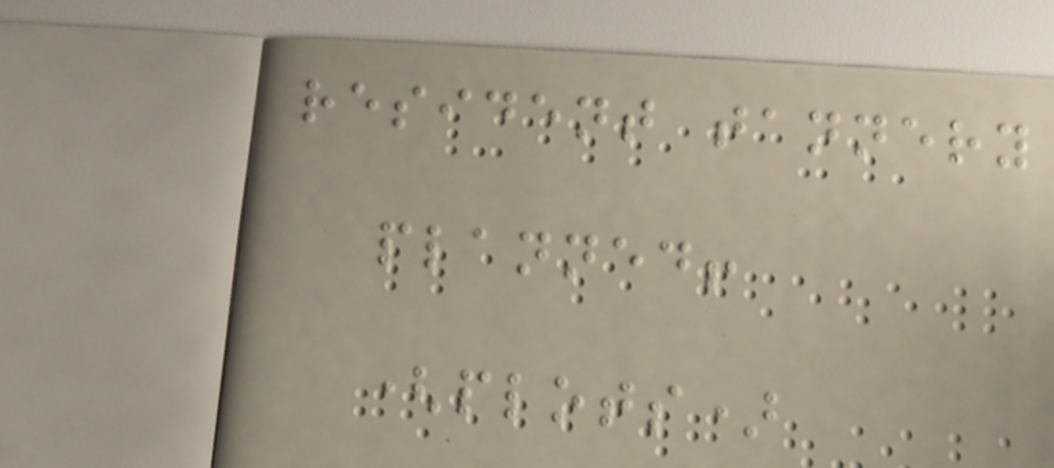resident tannery
planned!
(plots)
